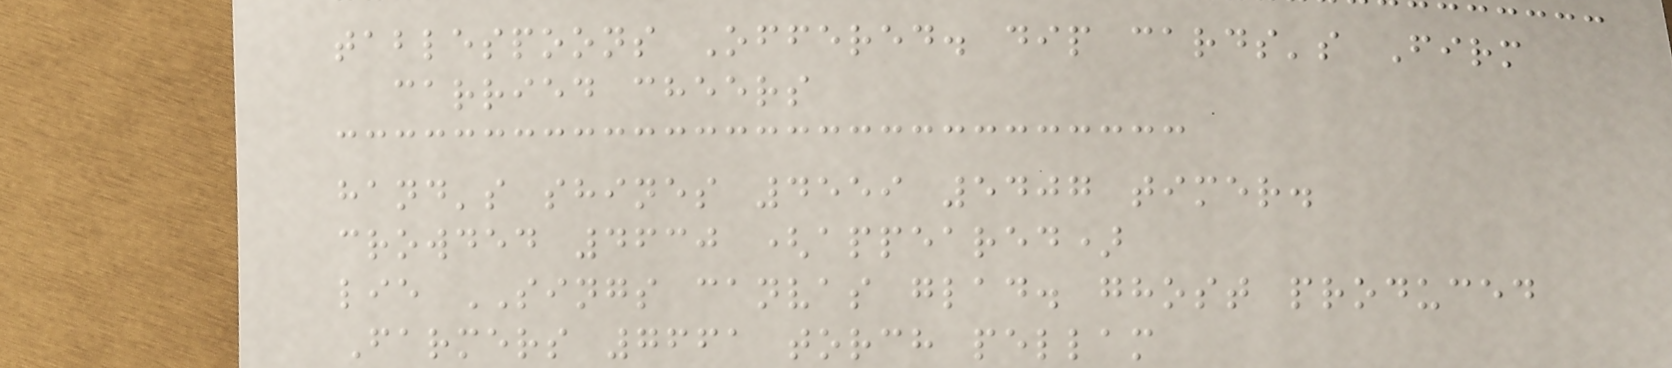tablespoons Offered. dip cards's Firm
carried cheers
hand's shines 4559 5407 timer.
crowded 4630 (appeared)
lie SINGS canvas glad. ghost produced
Farmers 7661 torch pellam
